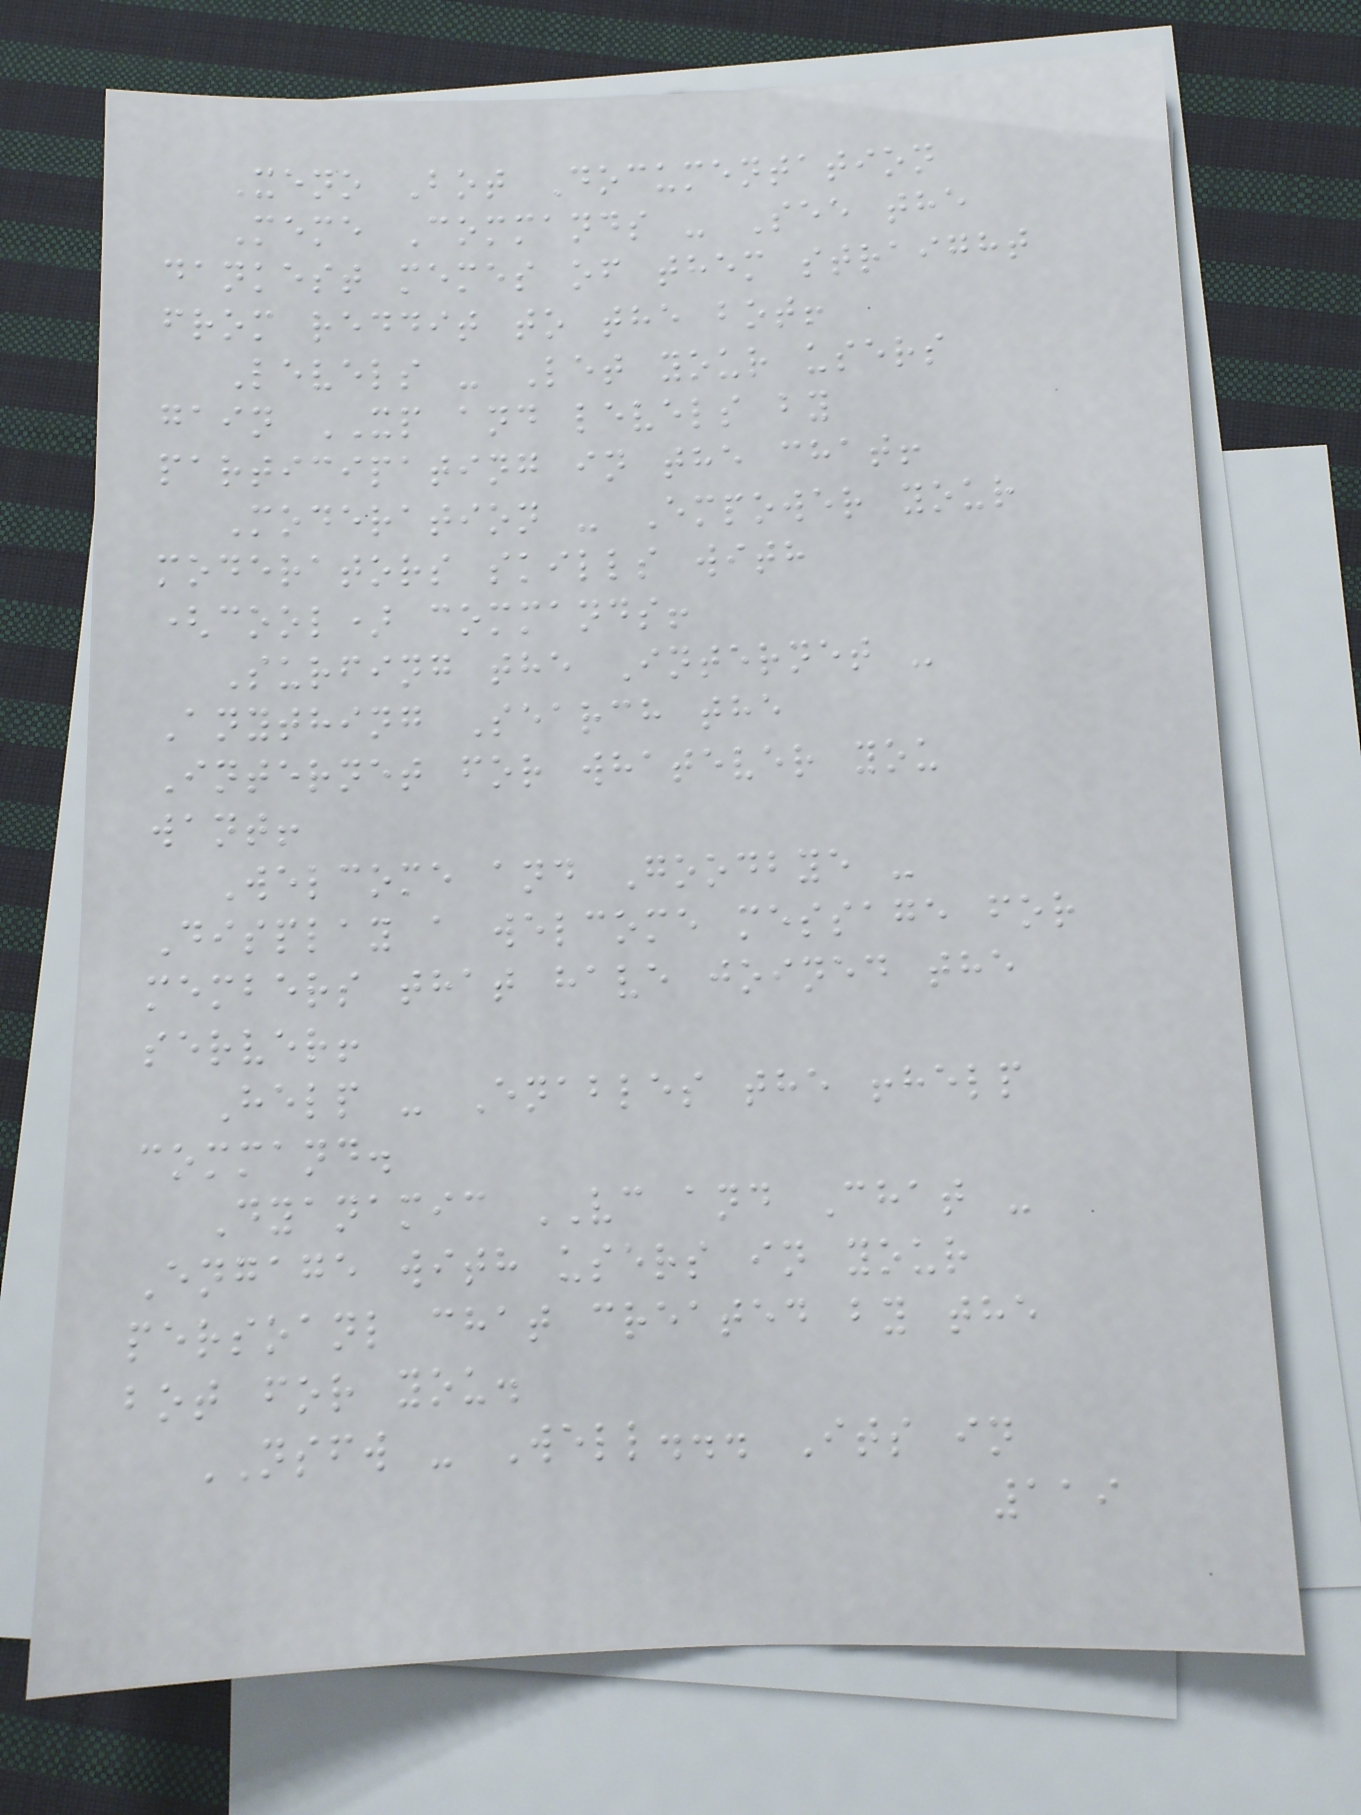Xeno Bot Documentation
Meme Commands - See the
dankest memes of them straight
from reddit to the bot!
Levels - Let your users
gain XP and levels by
participating in the chat!
Moderation - Empower your
moderators skills with
(cool) commands!
Surfing the Internet -
Anything Search the
Internet for whatever you
want!
Welcome and Goodbye -
Display a welcome message for
members that have joined the
server!
Help - Enables the !help
command.
Dyanamic VC and Chat -
Engage with users in your
persoanl chat created by the
bot for you.
NSFW - Well... Its in
119
